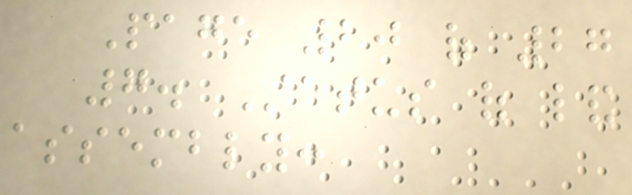Page 20 of 27
7. Status of land
assembly:
